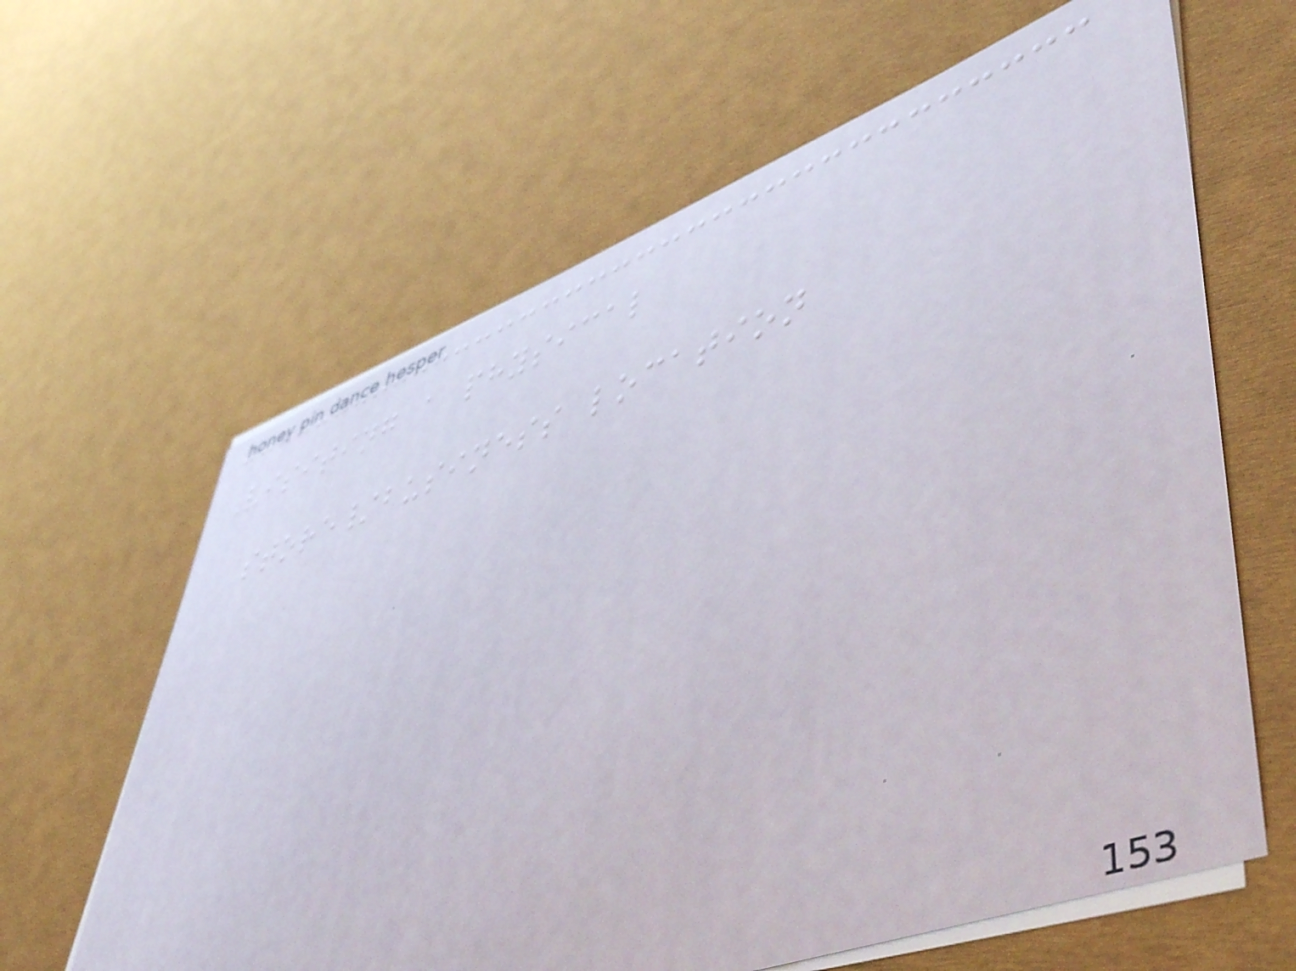Visiting a physical
store/business location
